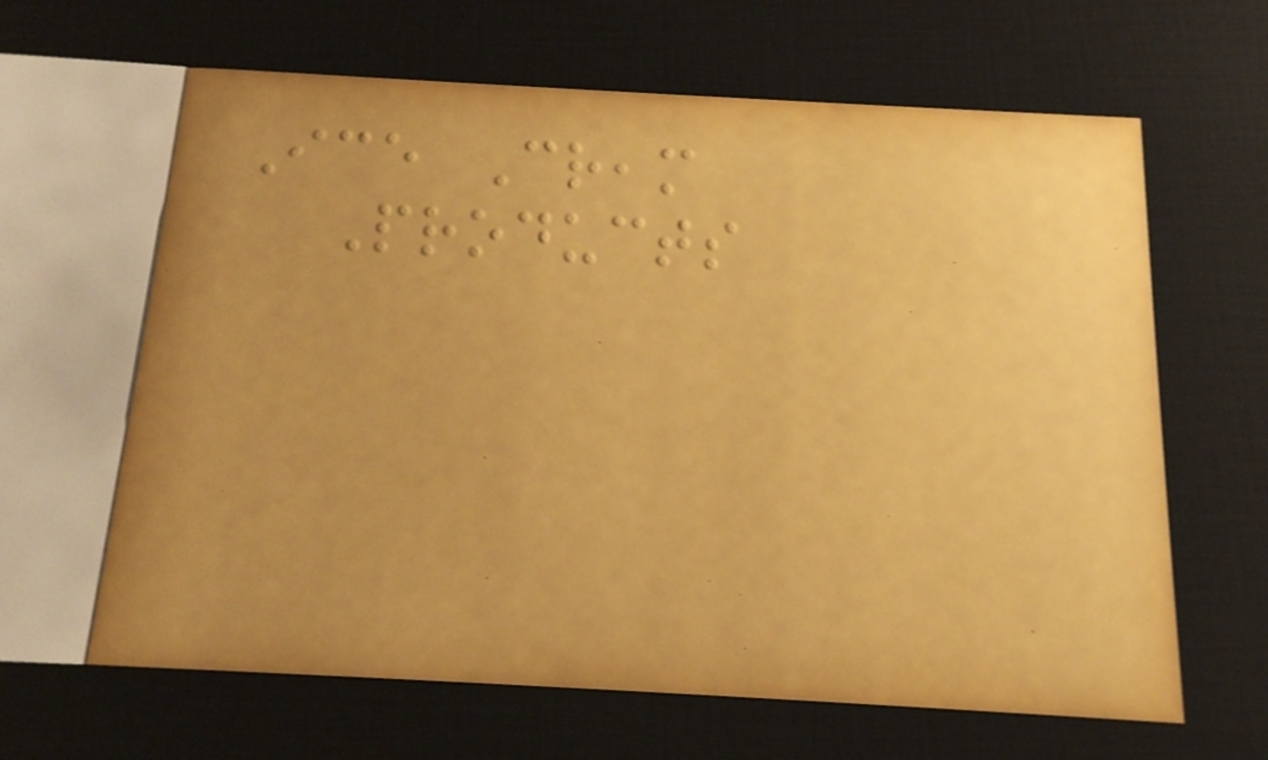Ice Cream
Products
